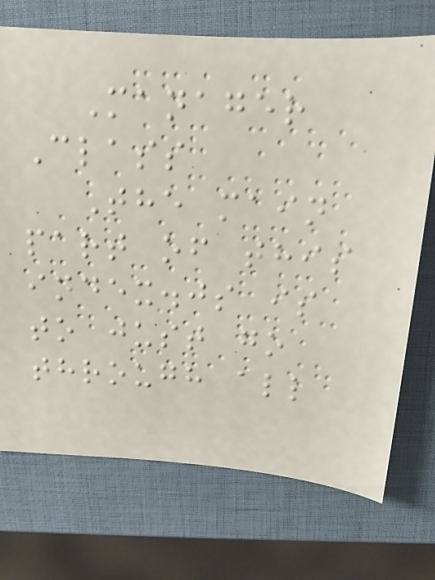Manager
Class
The main
part of this
index.js is
to just go
through all
